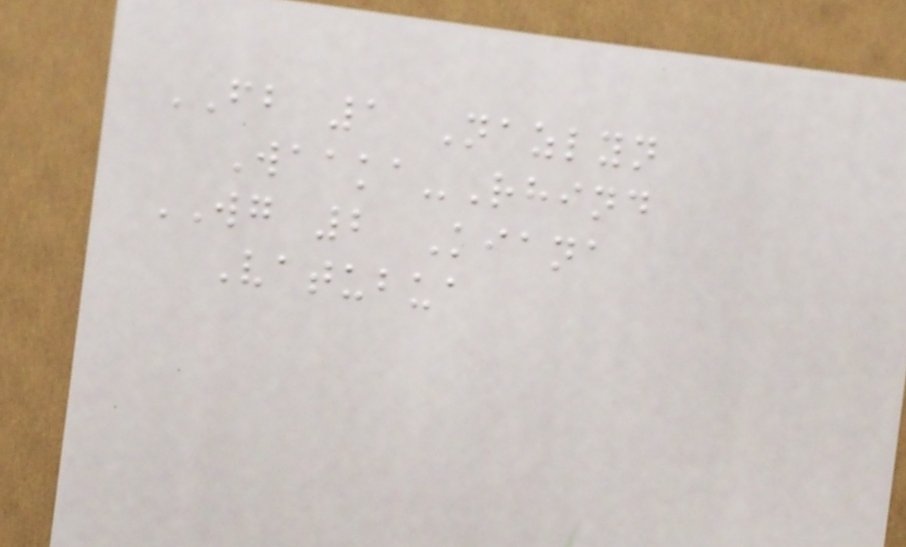FB 1 Nazlyn
Waaka-Rhind
WG 2 Kiana
Vatubua
